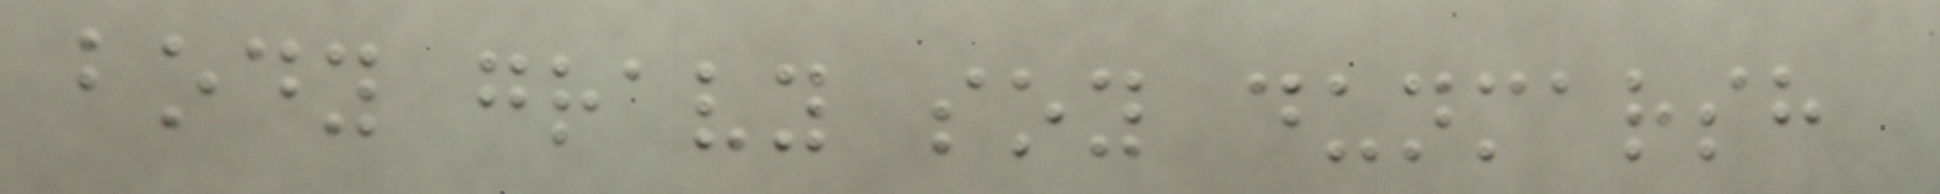body gravy soy dunmarsh
